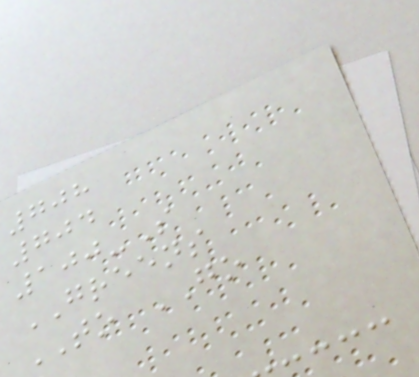708
704
100-S
GREENS
TO GO
